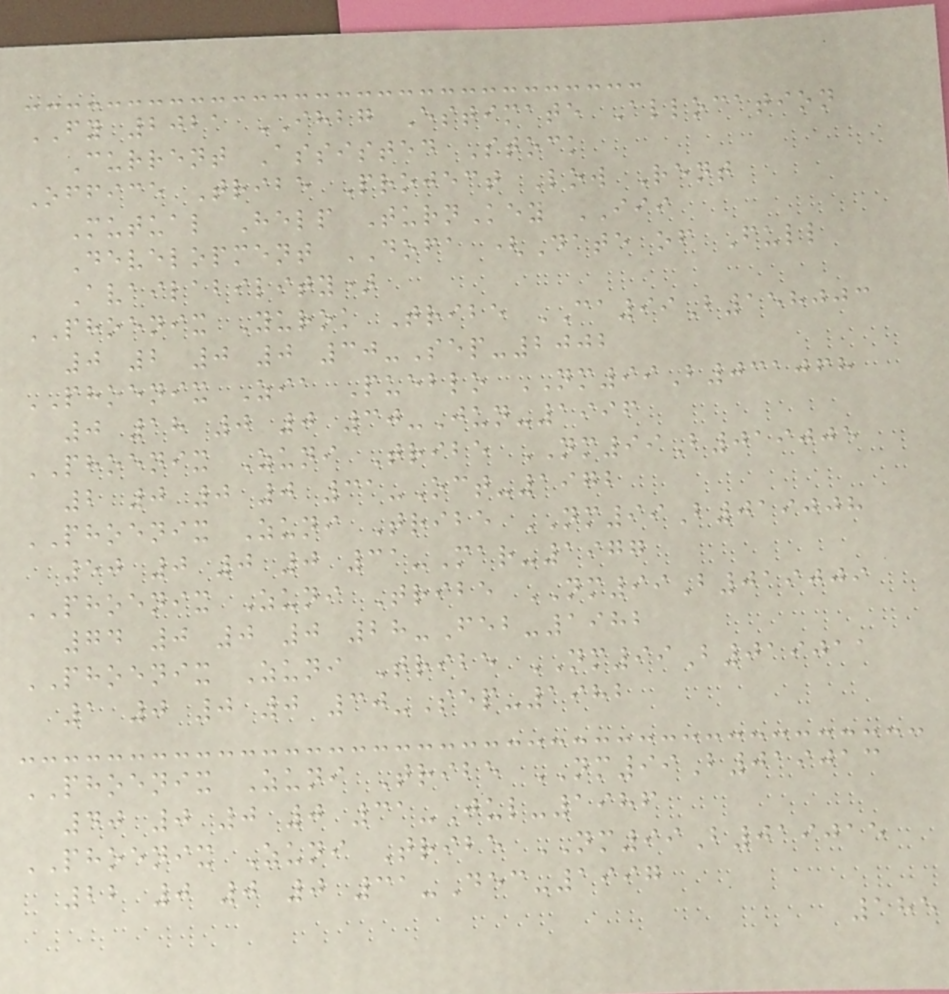FY 2021 IHBG Estimate Allocation
Current Assisted Stock
Office Tribe Project Low Rent
Mutual Help TurnKey III
Development DOFA (Date of Full
Availability)
PHOENIX Yurok Tribe CA99B158003
0 2 0 0 30-Sep-2002
PHOENIX Zia Pueblo NM99B031068
0 18 0 0 30-Jun-1996
PHOENIX Zuni Tribe NM99B019005
2 0 0 0 31-Oct-1972
PHOENIX Zuni Tribe NM99B019008
50 0 0 0 31-Mar-1977
PHOENIX Zuni Tribe NM99B019009
74 0 0 0 28-Feb-1982
PHOENIX Zuni Tribe NM99B019011
1 0 0 0 30-Sep-1982
PHOENIX Zuni Tribe NM99B019013
40 0 0 0 31-Jul-1986
PHOENIX Zuni Tribe NM99B019015
22 0 0 0 31-Dec-1997
185
